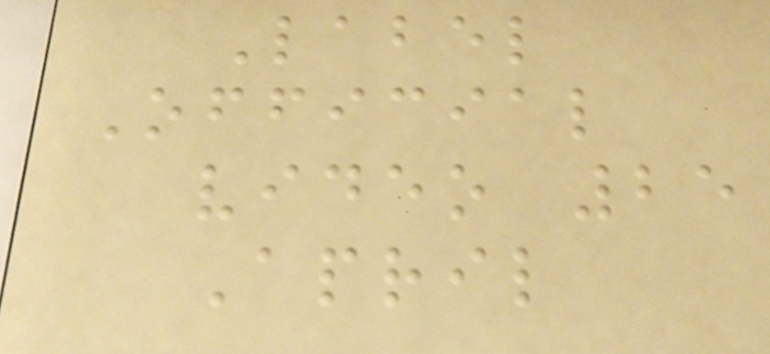Label
Official
video 25
April
